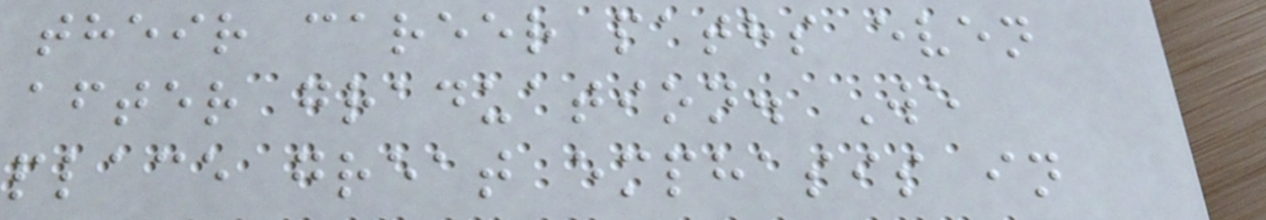their career paths even
after graduation. We
place great emphasis in
